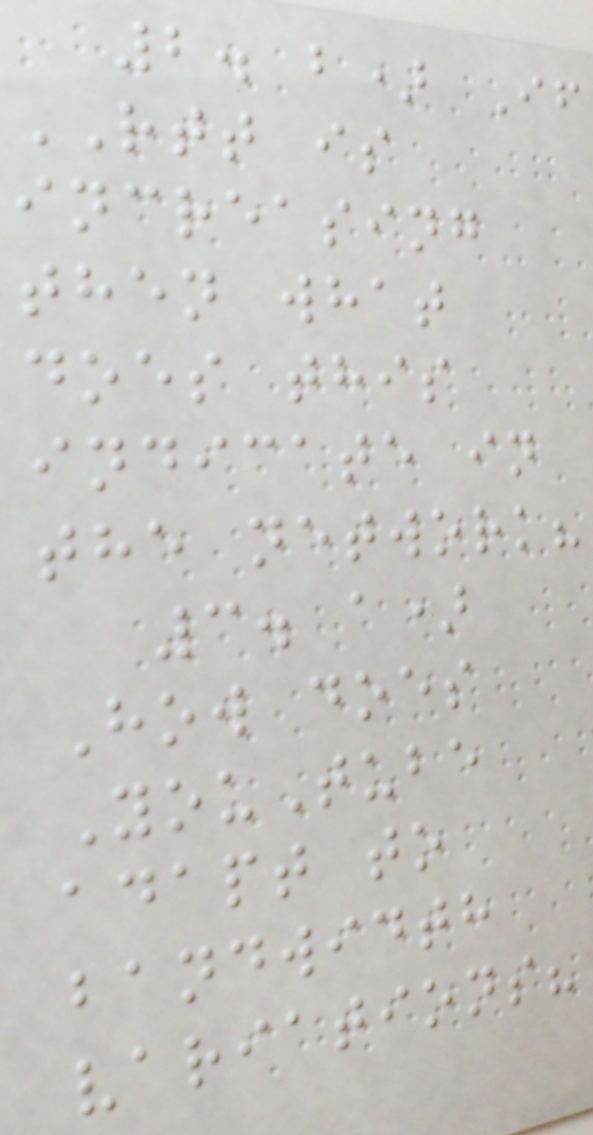2. b) If
RTT is
increasing
then what
does this
indicate in
the network?
3. a)
How does
YouTube
adapt to
bandwidth
variations?
